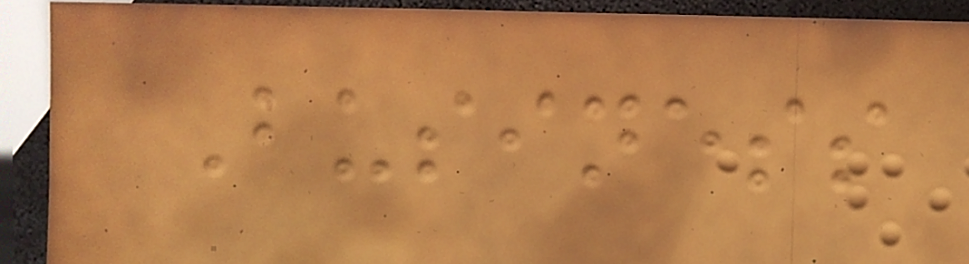Business
